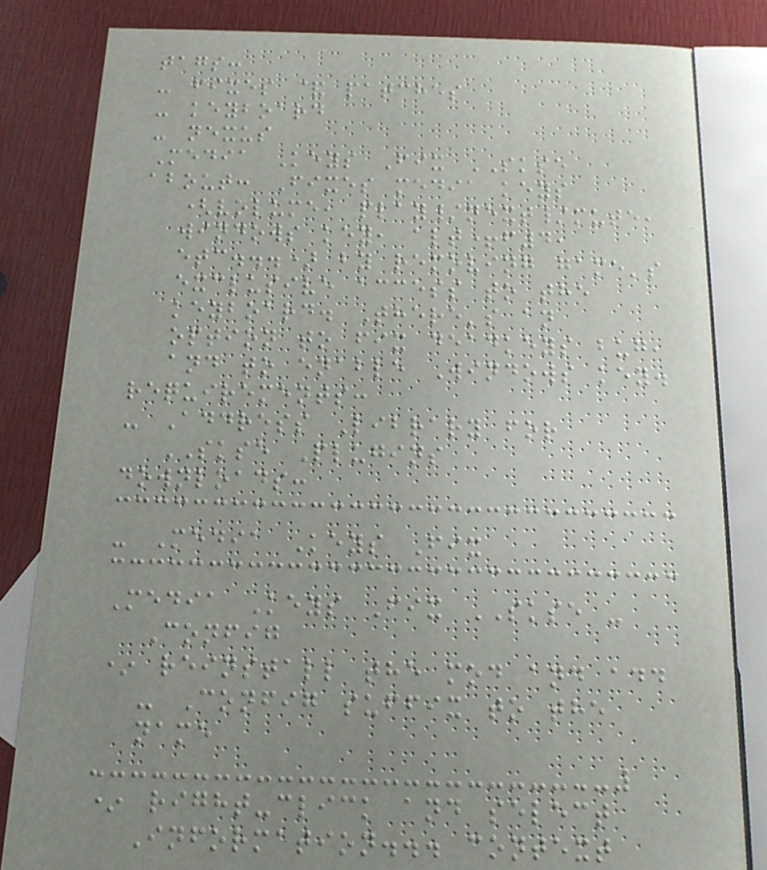tags:
- fixes & patches
- keyboard
- nexus
Media Keys Fix SKSE
about: Fixes media keys
(volume, play/next/mute,
windows key, alt+f4,
etc...) by removing game's
exclusive access to the
keyboard. There's an
option to fix deadkeys bug,
and to enable Windows key.
requirements:
- Address Library for
SKSE Plugins
downloads:
- Media Keys Fix
Media Keys Fix SKSE -
Config
* reinstall the mod and add
- Config suffix to the
name
* right-click and select
Information... context
